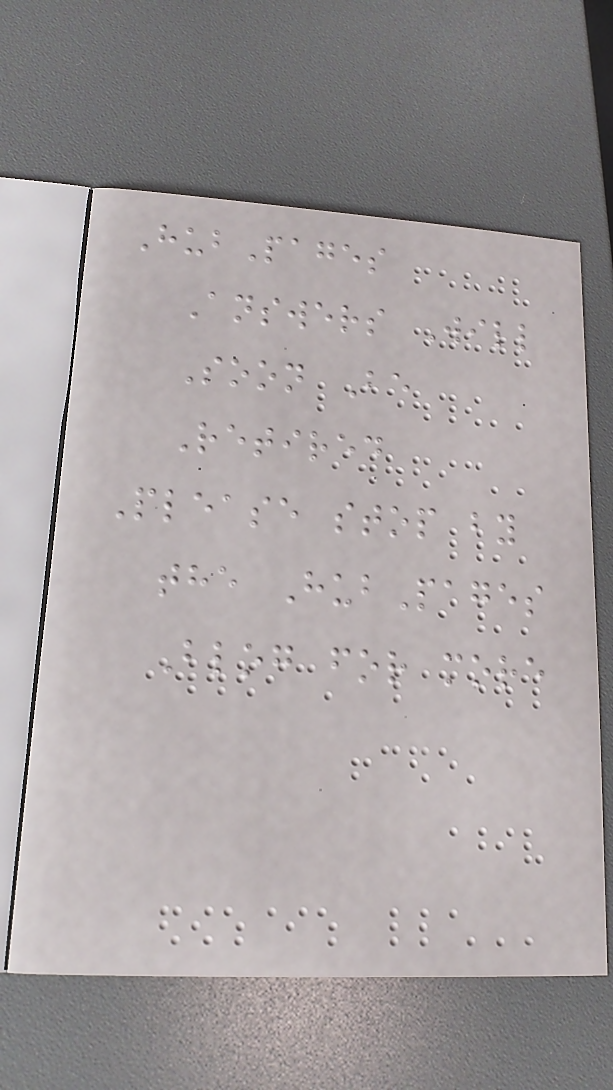HubPages
Answers Will
Soon Be
Retired
Please stop by
the HubPages
Blog for more
